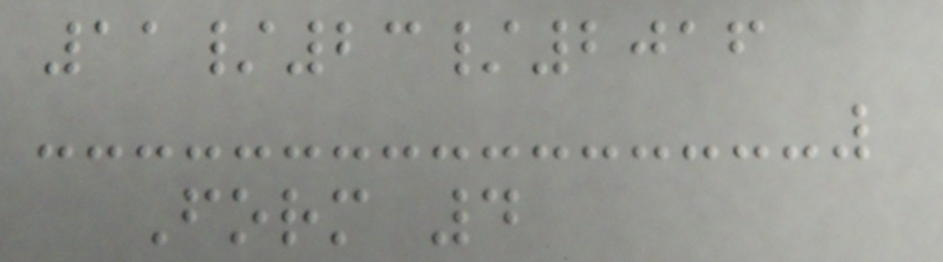11/23/2016
Form 4
